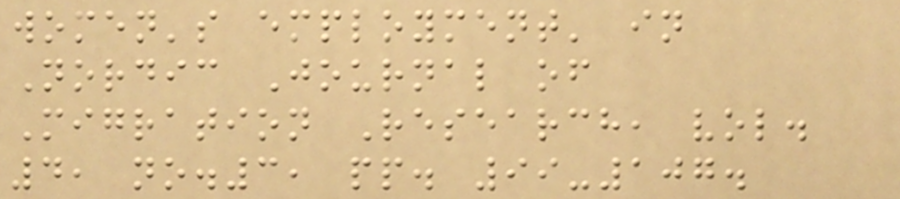women's employment' in
Nordic Journal of
Migration Research, vol.
4, no.3, pp. 99-107.
